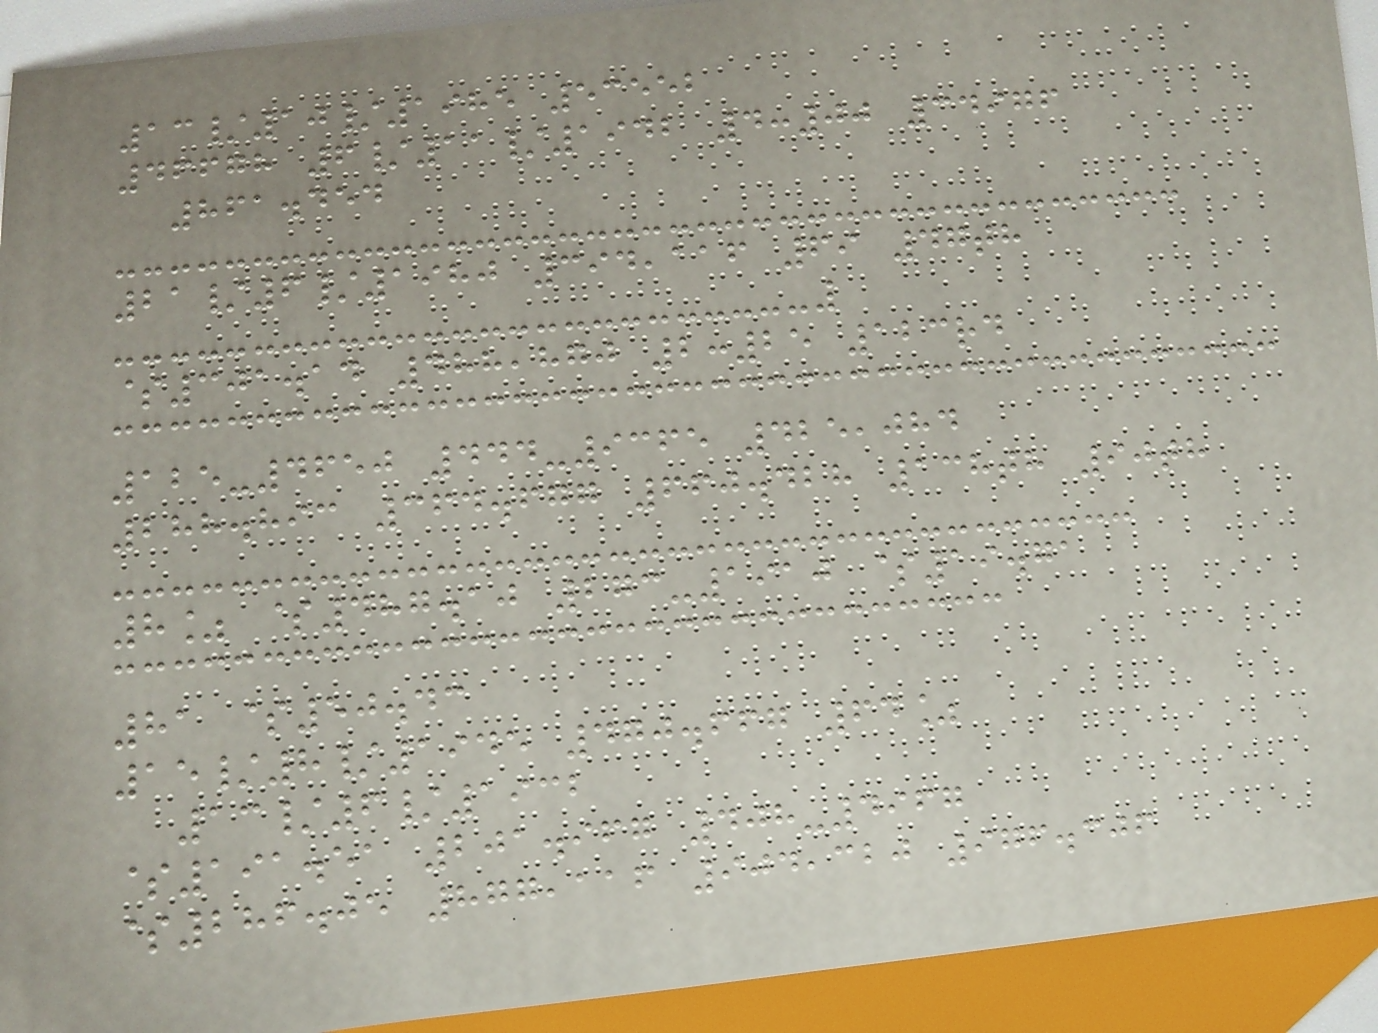13/10/1985 53552
46678 6/11/1942 4:00 34976
861.454
21/6/1980 394,116 69 47th
$301.14 488,870 2:25 123rd
125-4650 444-9365 425,084
288.893 364.677 660.428 138th 90th
8% $487.10 273-1910 $19.71
81 $50.43
15/8/1945 470.667 64%
13/6/1932
$191.51 201.967 408-4967
$286.05 877,116 904,320 976.306
